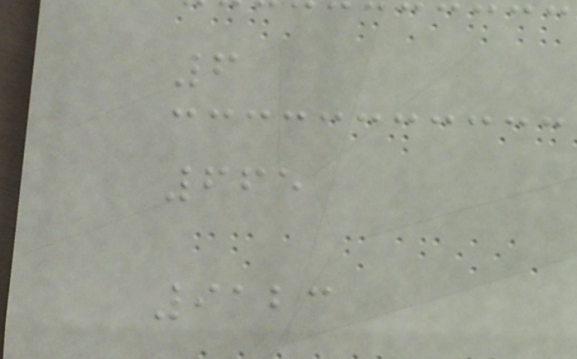6
665
9123
